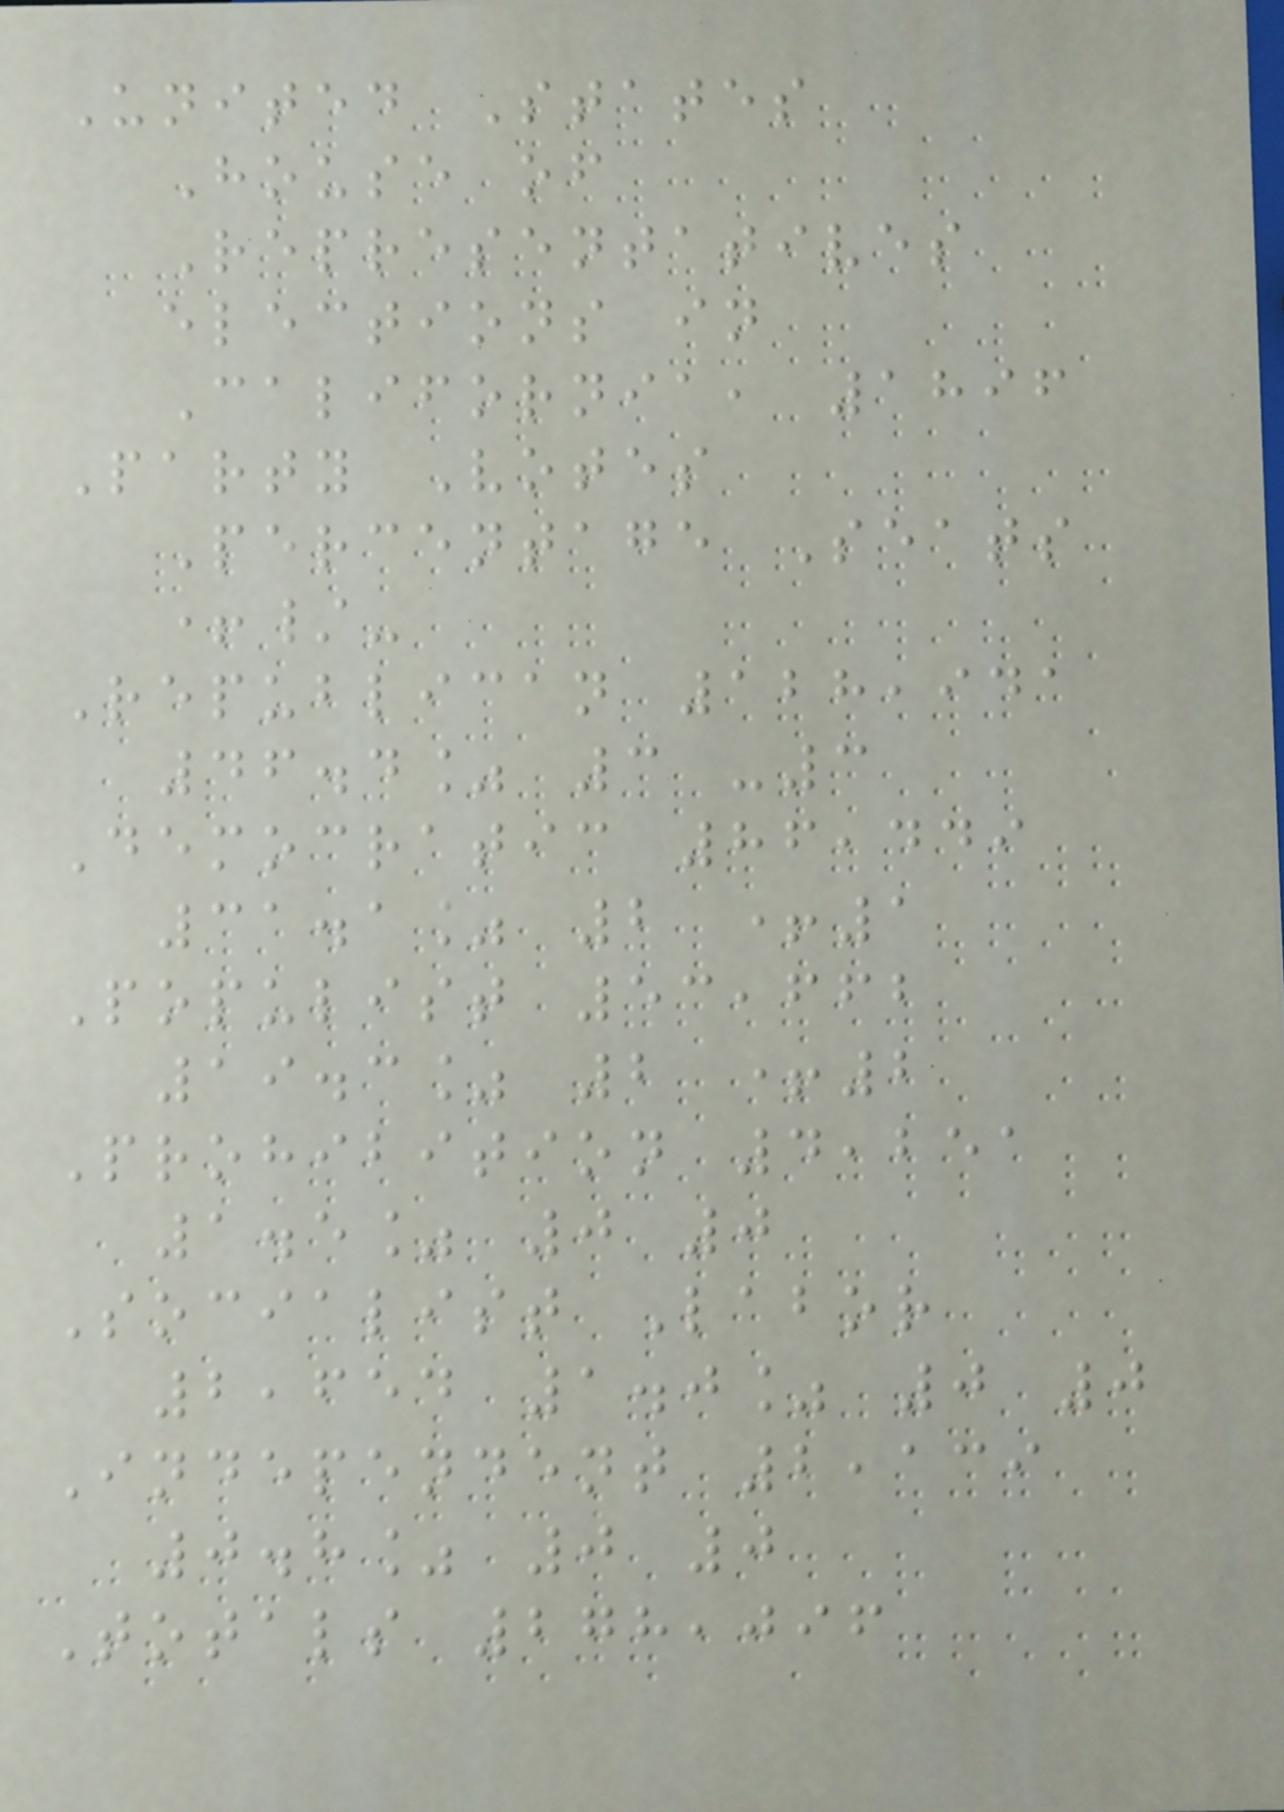United States
House of
Representatives
elections in
California, 1896
Party Votes
Percentage Seats
+/-
Republican 128,941
46.4% 3 -3
Democratic 86,449
31.1% 2 +1
Populist 53,662
19.3% 2 +2
Prohibition 4,251
1.5% 0 0
Socialist Labor
2,654 1.0% 0 0
Independent 2,139
0.8% 0 0
Totals 278,096
